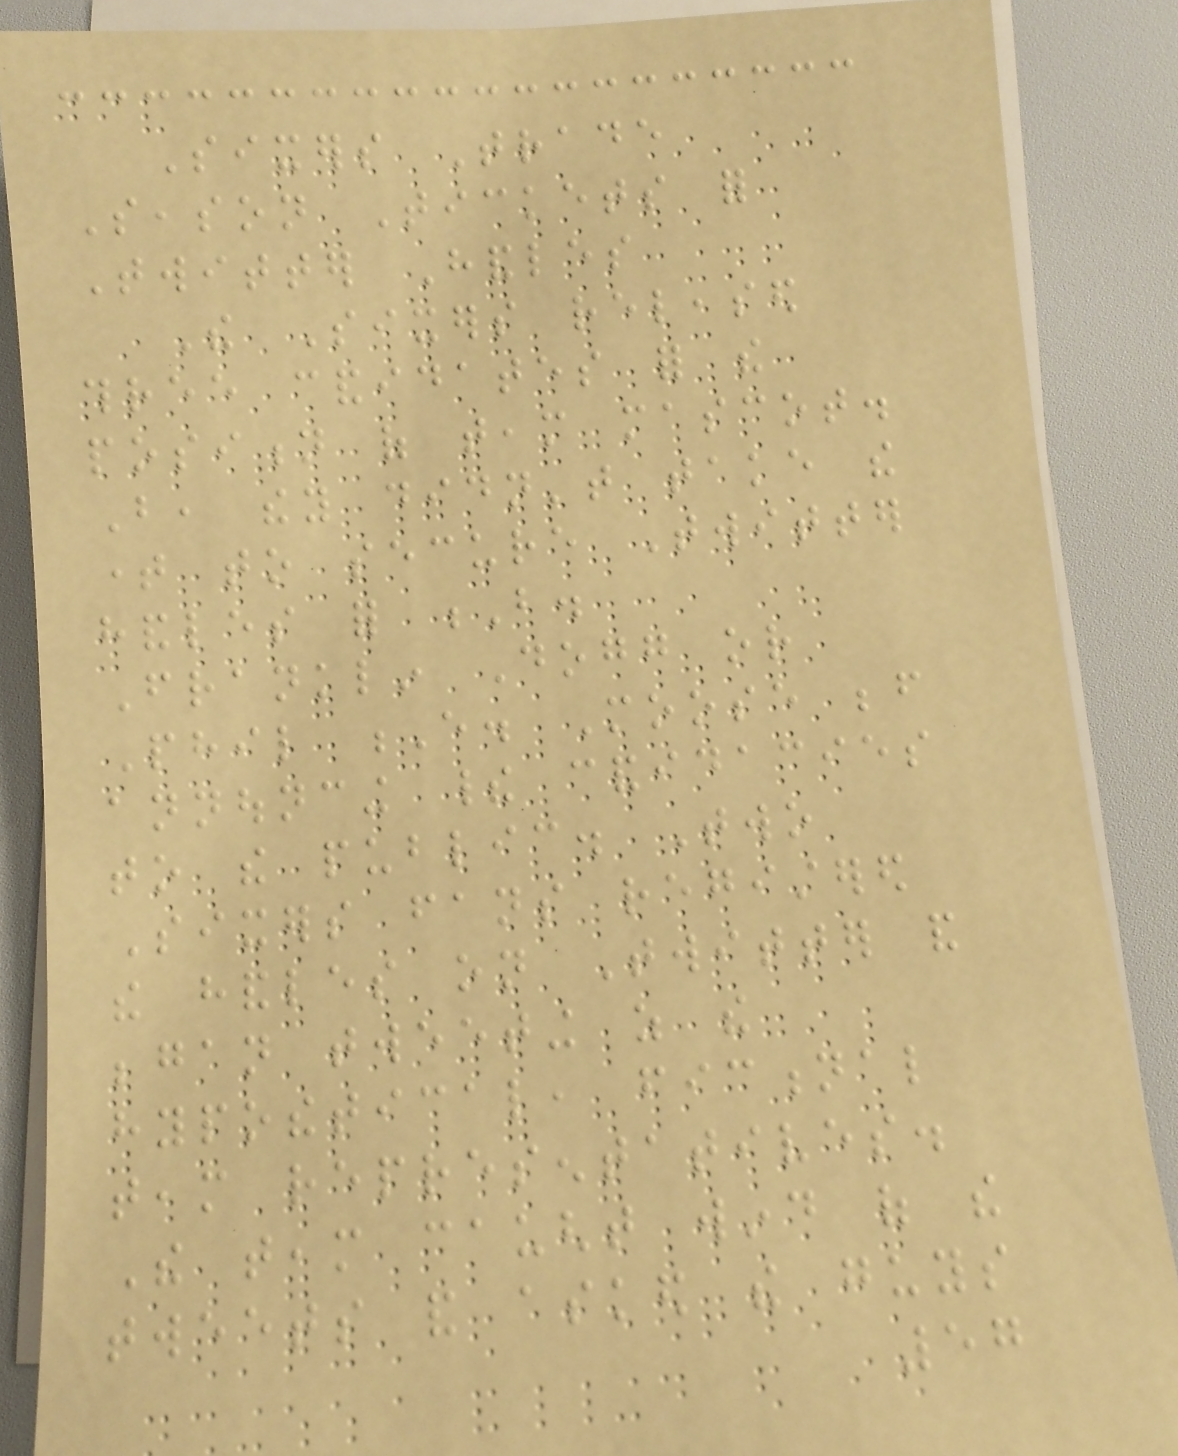Sixers Trade
Season Tickets for
Twitter Handles
The Sixers released
three candidates for the
position of team mascot.
But, they didn't take the
time to secure Twitter
handles for B.
Franklin Dogg or
Phil E. Moose before
announcing their candidacies
to the public. Two
Sixers fans registered
the handles on Twitter and
began tweeting as the
hypothetical, fictional
team representatives.
The team caught wind of the
tweets and asked the guys
57
